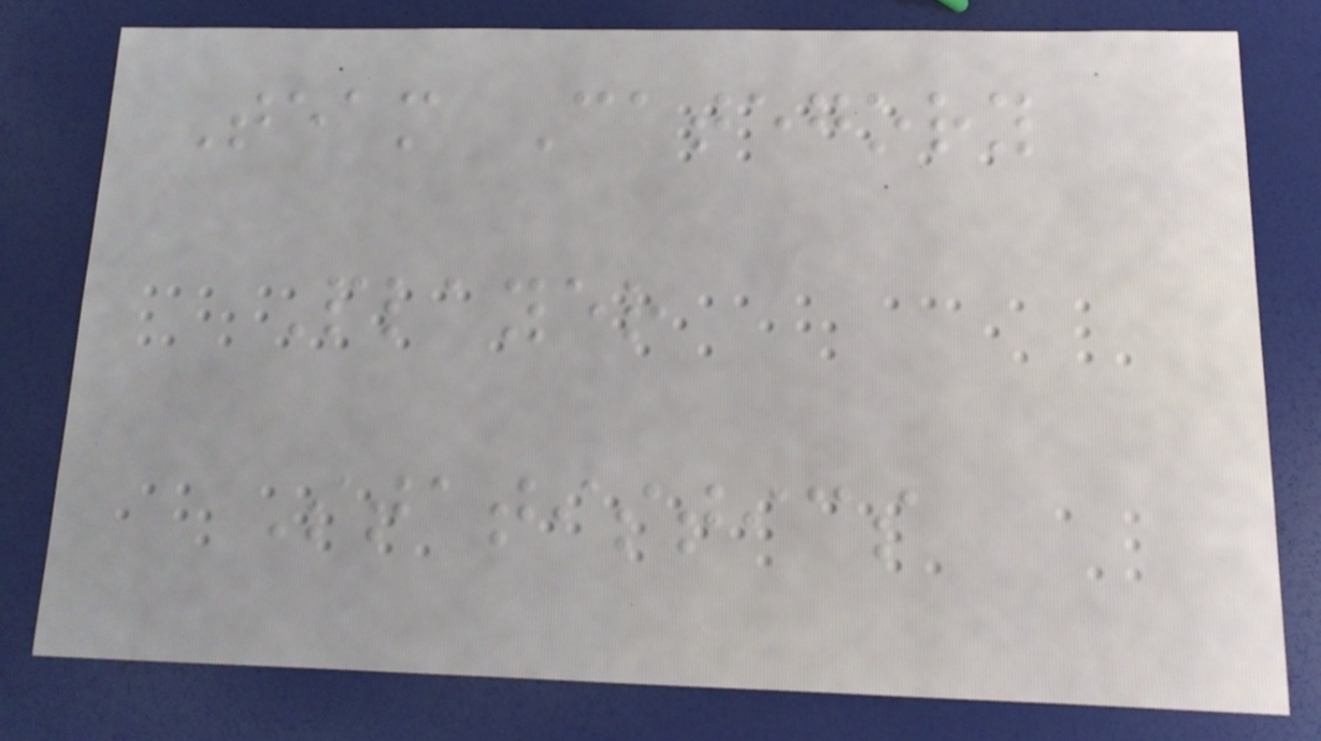Team Category
Player
Statistics
